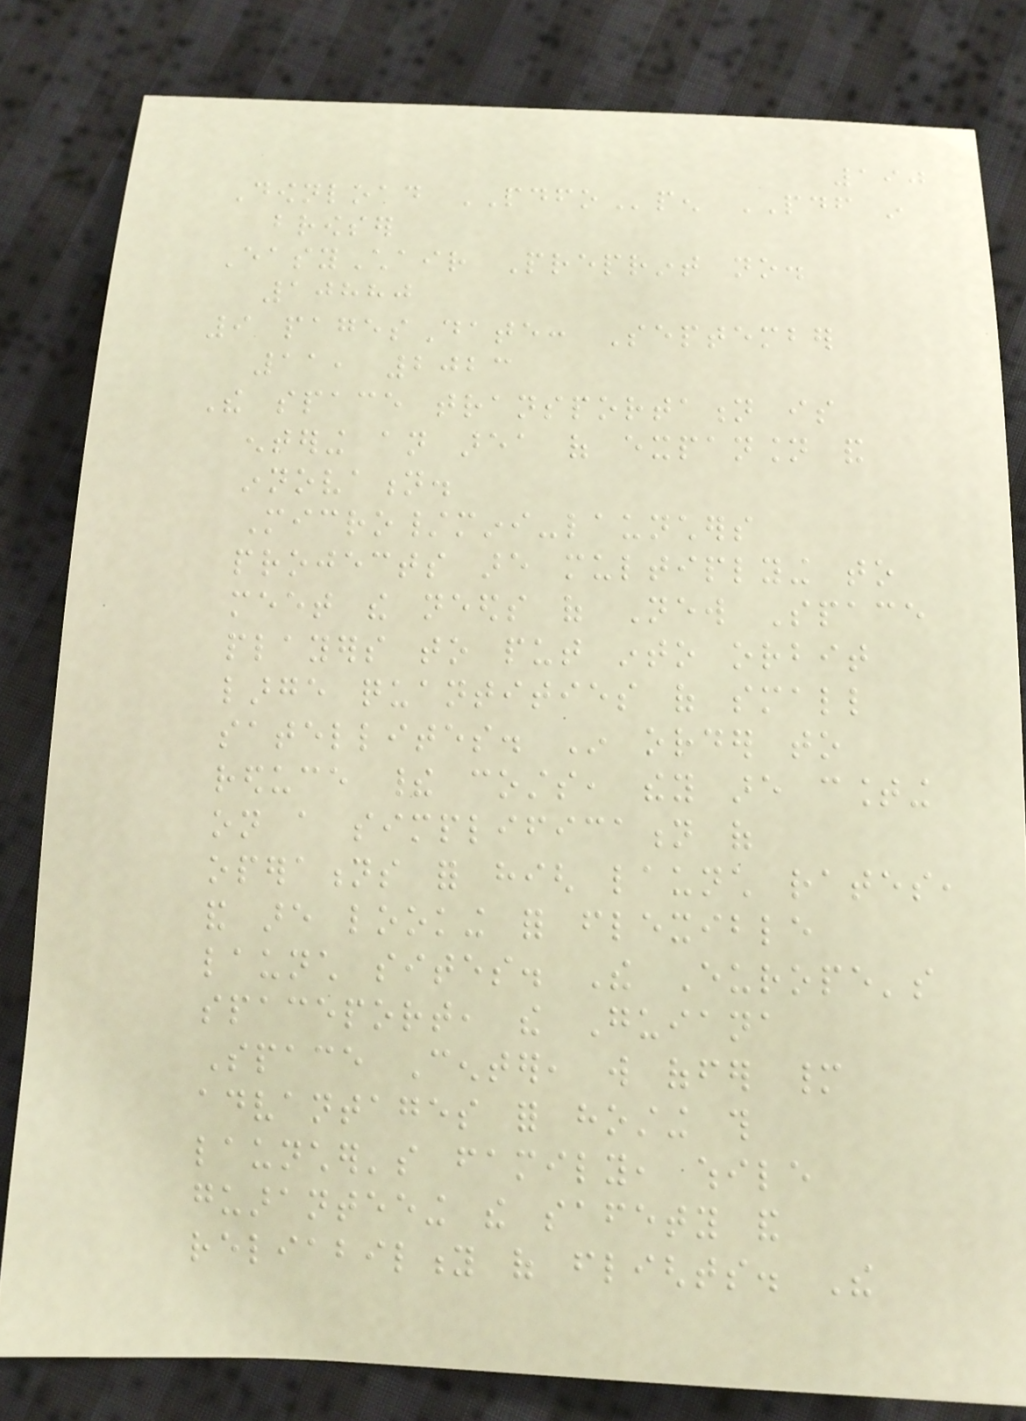190
Download PDFOpen PDF in
browser
EasyChair Preprint no.
10880
9 pagesDate: September
11, 2023
The space transportation is
entering an area of expansion and
innovation.
Micro/mini-launchers
projects are multiplying to
meet the needs of New Space
players to put into orbit
large quantities of small
satellites. In order to
reduce their costs, they are counting
on a simplification of
operations for high launch rates,
and are looking for flexible
launch sites. The Europe's
spaceport, the Guiana
Space Center, will offer many
advantages for hosting this
launcher's family, while
guaranteeing the safety and
reliability of flights. The
